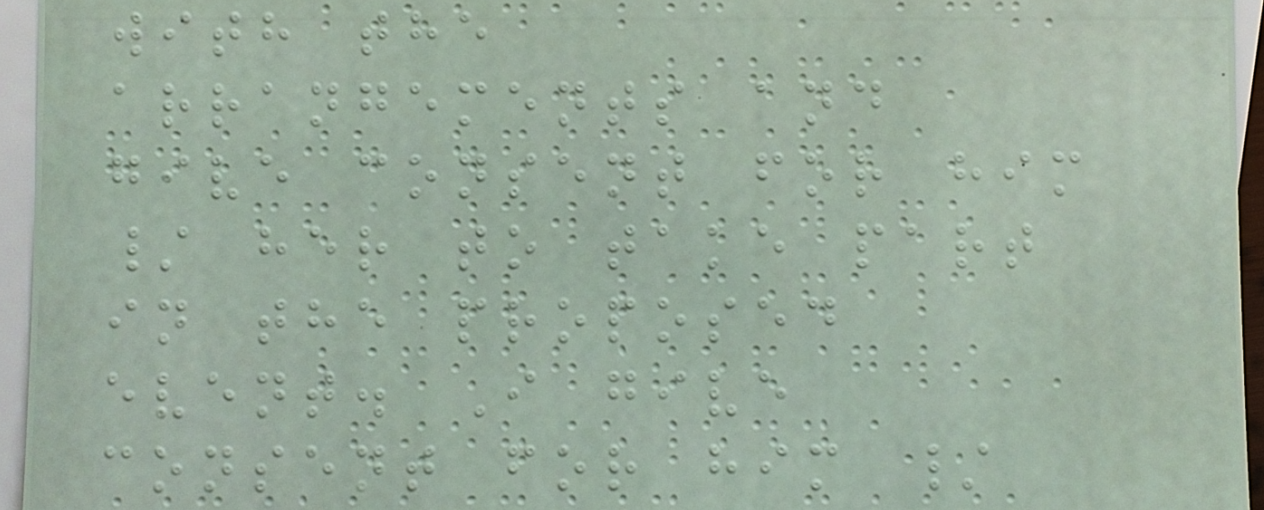with the
arrangements and
give consent for him
/ her to take part
in the proposed
event. I give
consent for him /
